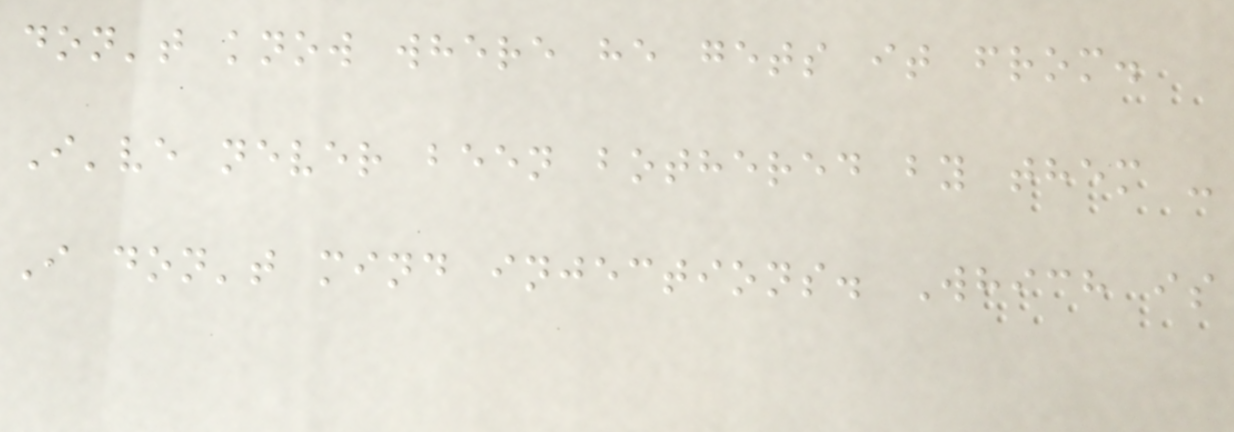don't know where he gets it from.
I've never been bothered by them -
I don't mind injections. Which is
